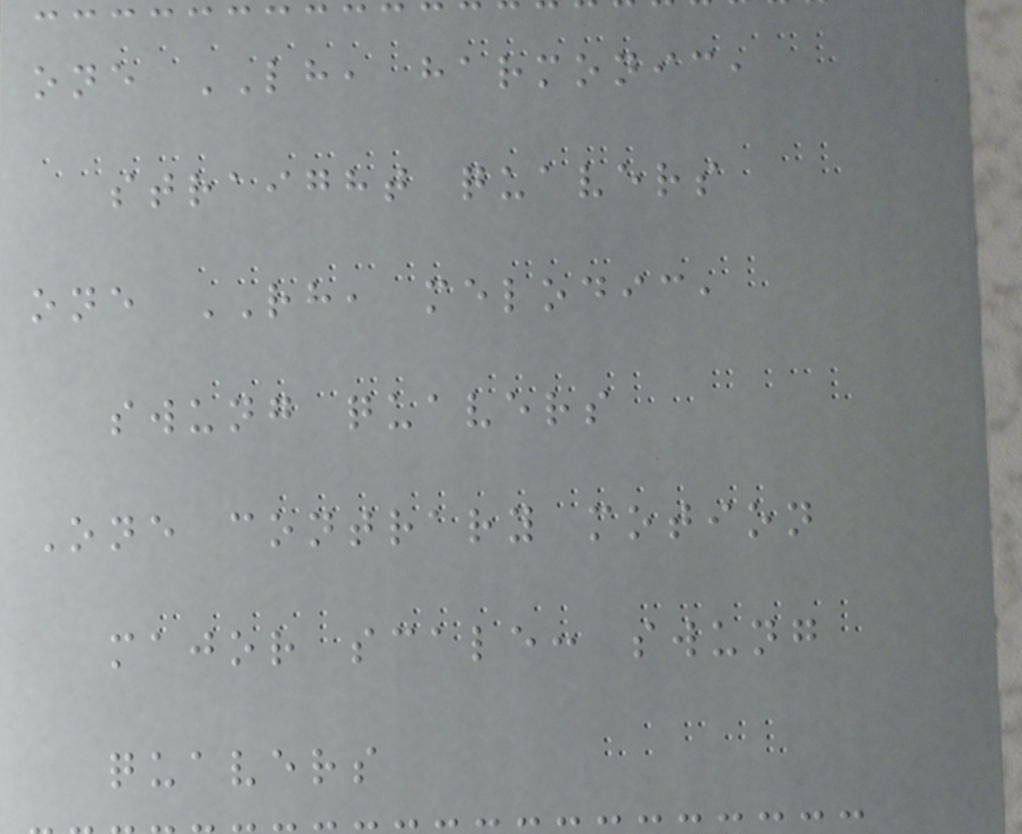one LH, harmonic,
straight quavers
one RH, melodic,
swung quavers
One contrary motion
major scale: swung
quavers
